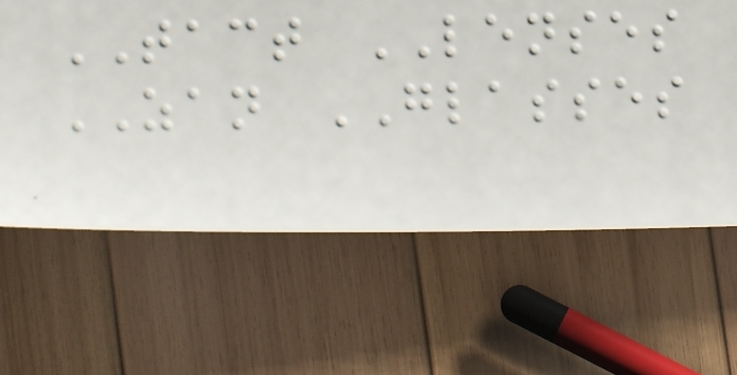TACT LENSES
ZAN GLASSES
